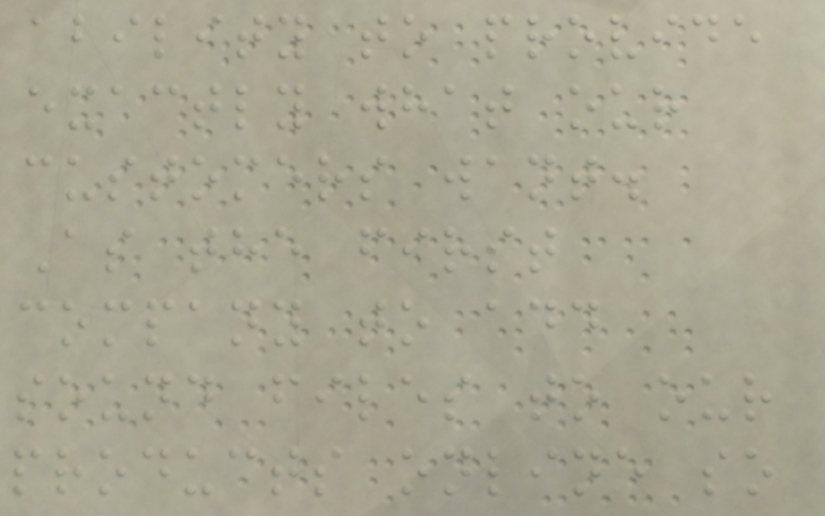ability to provide
exactly what our
customers want.
As the first
company to add
sound files to our
products online so
